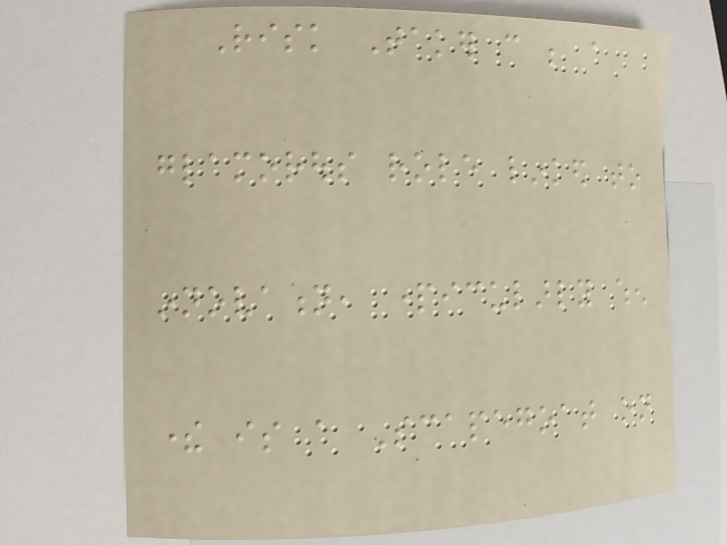Risk Taker can be a
glamorous role linked to
innovation, particularly when
there is a Scapegoat on
